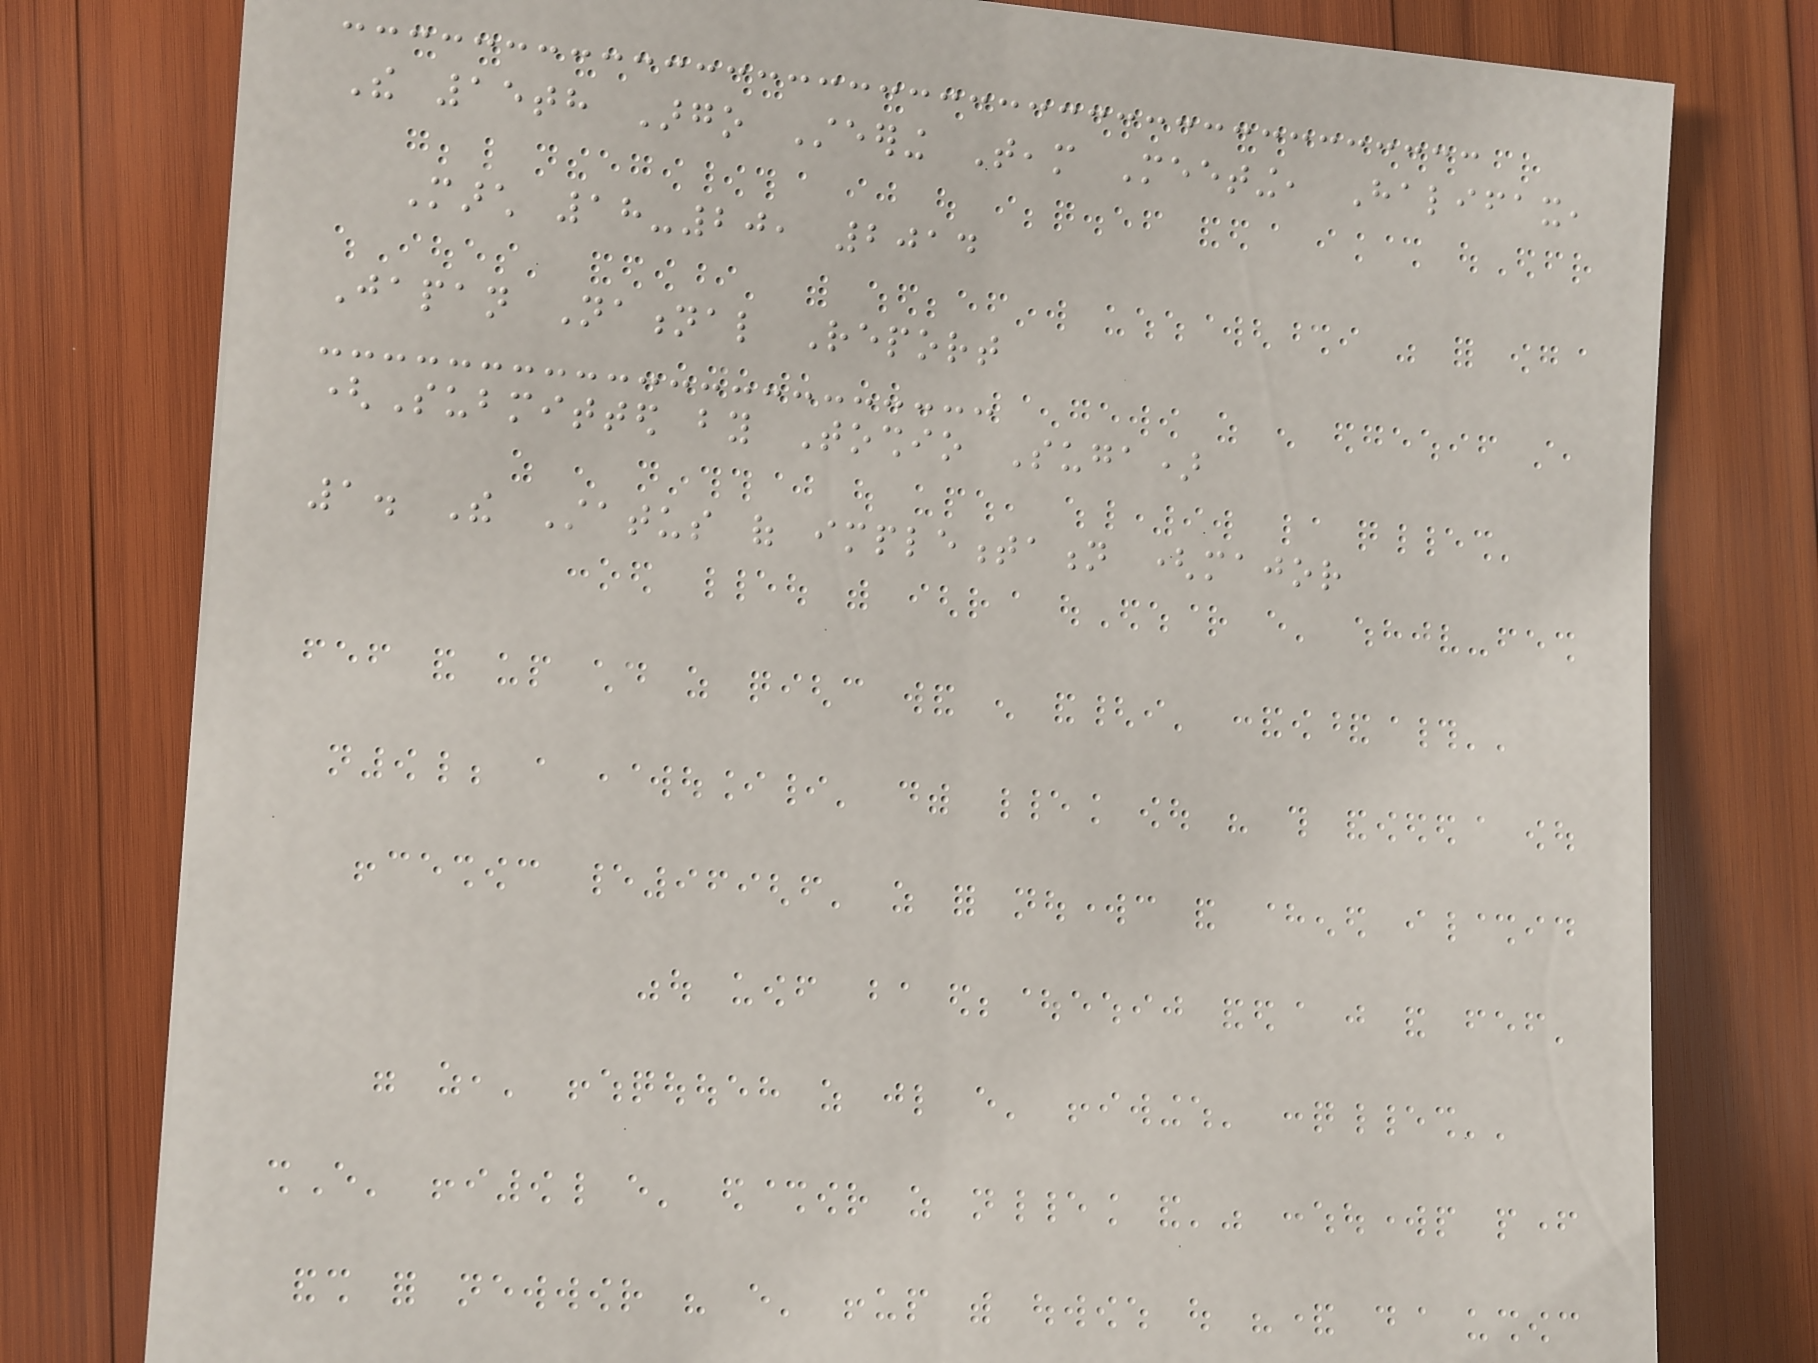The 15th Argo Steering Team Meeting, Halifax,
March 18-20, 2014
Japan National Report
(Submitted by Toshio Suga)
1. The Status of implementation (major
